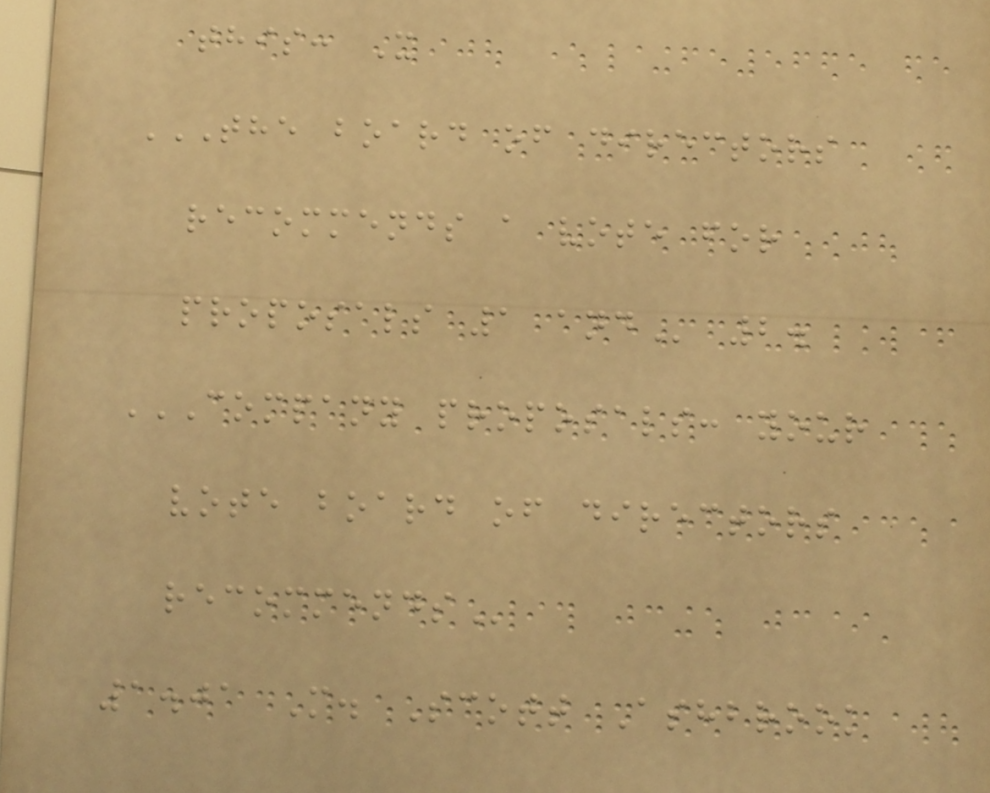this: X
THE BOARD OF DIRECTORS
RECOMMENDS A VOTE FOR
PROPOSALS 1 AND 2.
COMPANY PROPOSALS: YOUR
VOTE BOARD OF DIRECTORS
RECOMMENDS
1.01 M. Scott Ashbrook
